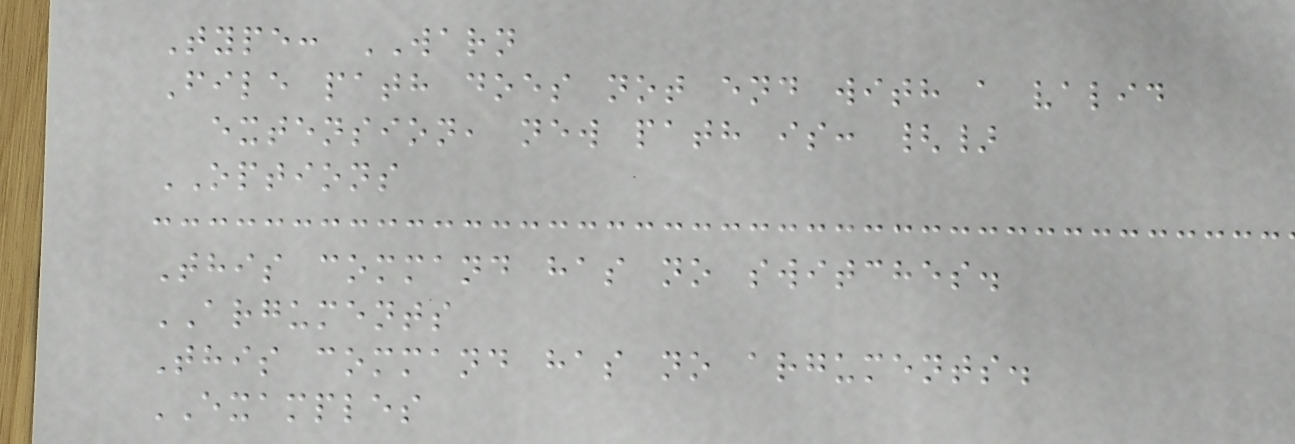Type: WARN
File path does not end with a valid
extension, new path is: {}
OPTIONS
This command has no switches.
ARGUMENTS
This command has no arguments.
EXAMPLES
